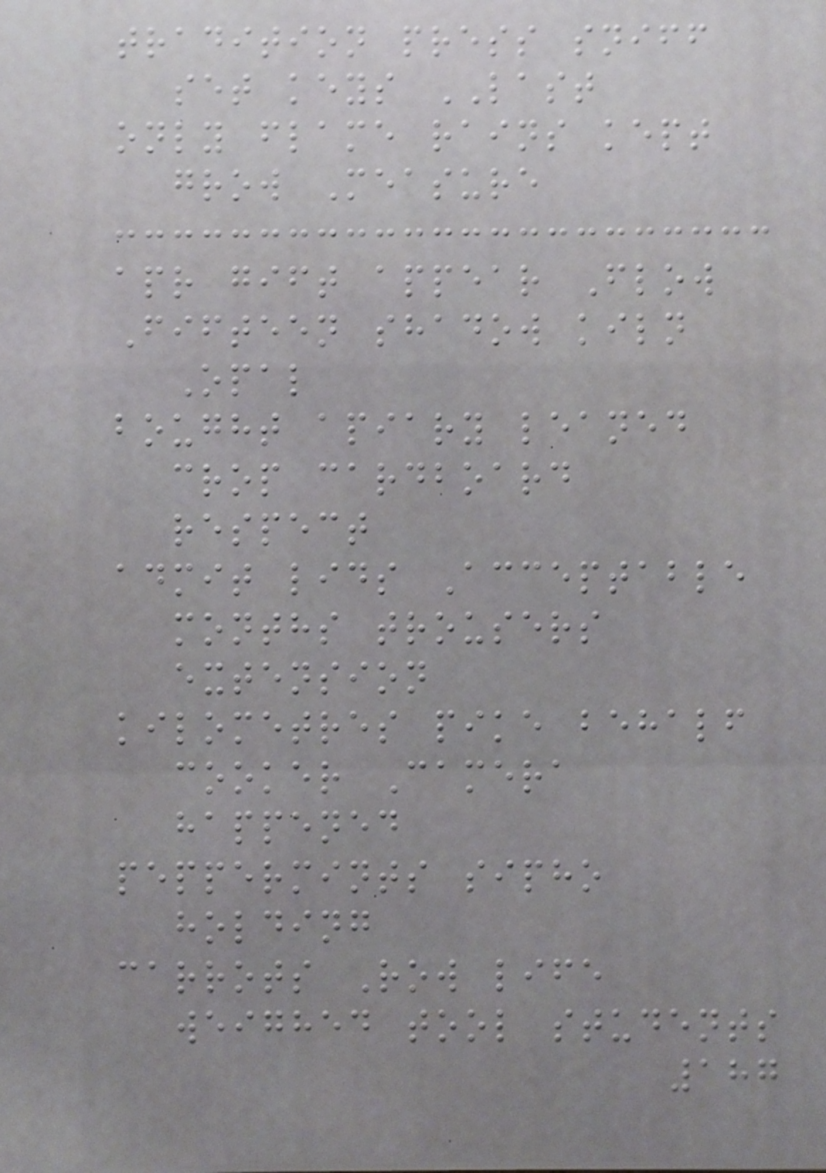tradition press sniff
set keys LAST
only flame rains kept
grow Measure
apr gift appear Flow
Fifteen shadow kiln
Opal
bought apiary leaned
crop cardboard
respect
admit lids Acceptable
months trousers
extension
kilometres pike behalf
cooker Camera
happened
peppermints sipho
holding
carrots Row life
weighed tool students
187
